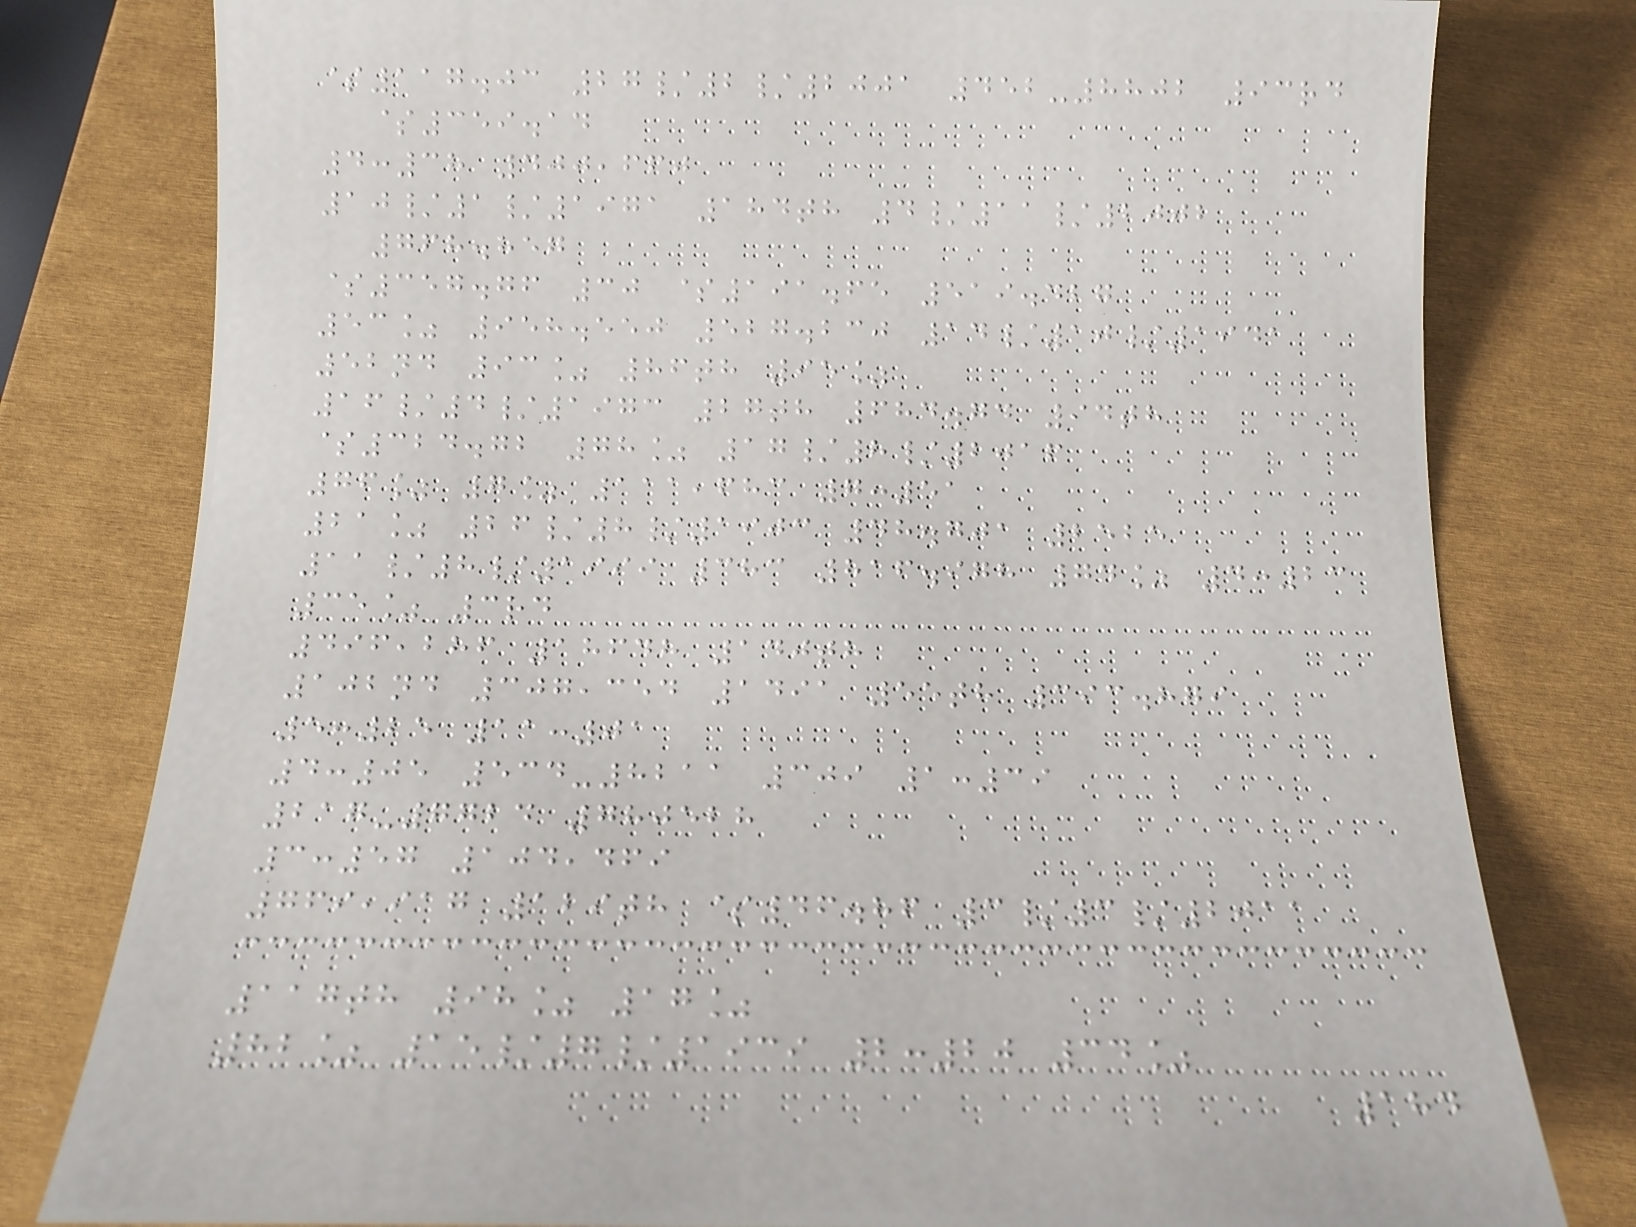$117.03 27/2/2001 452-8802 93rd
$359.14
4:38 400,660
10/1/1971 184th 4/11/2002
768.857
$357.76 30 $191.65 519.427
53% 958.550 527.230 14/10/1941
52nd 93% 86th 95%
16/4/1973 27th 684.74 94th
$324.72 78% 17/8/2016
76% 7% 111,683 7:51
21% 26/8/1903 48.701 2525
11/8/1999 383 816.978 74% 4:23
35% 3rd
496,286 18648 140th
102nd 307,354 1491 55th 393.879
5:25 11:01
4:05 534-8211 309 1:39
217-7724 780528
3:57 104,469
769,917 129th $46.86 3/3/2011
117th 98% 17%
82% 15/7/1939 2:20 34%
184
